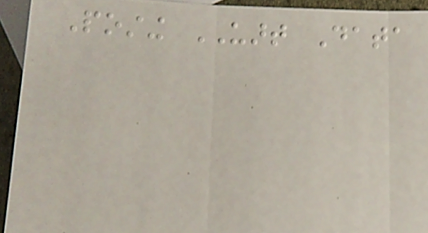Posting UART Data
